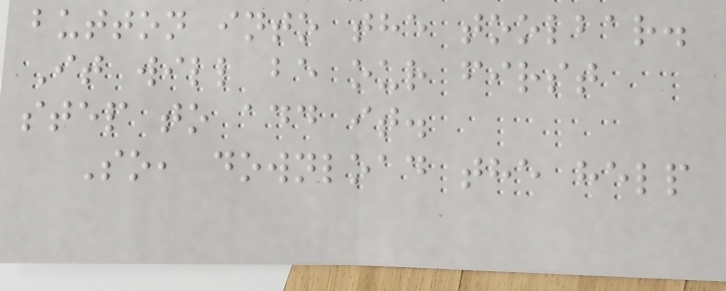button into the toolbar.
It will be our first
step to add it.
So, download the help
